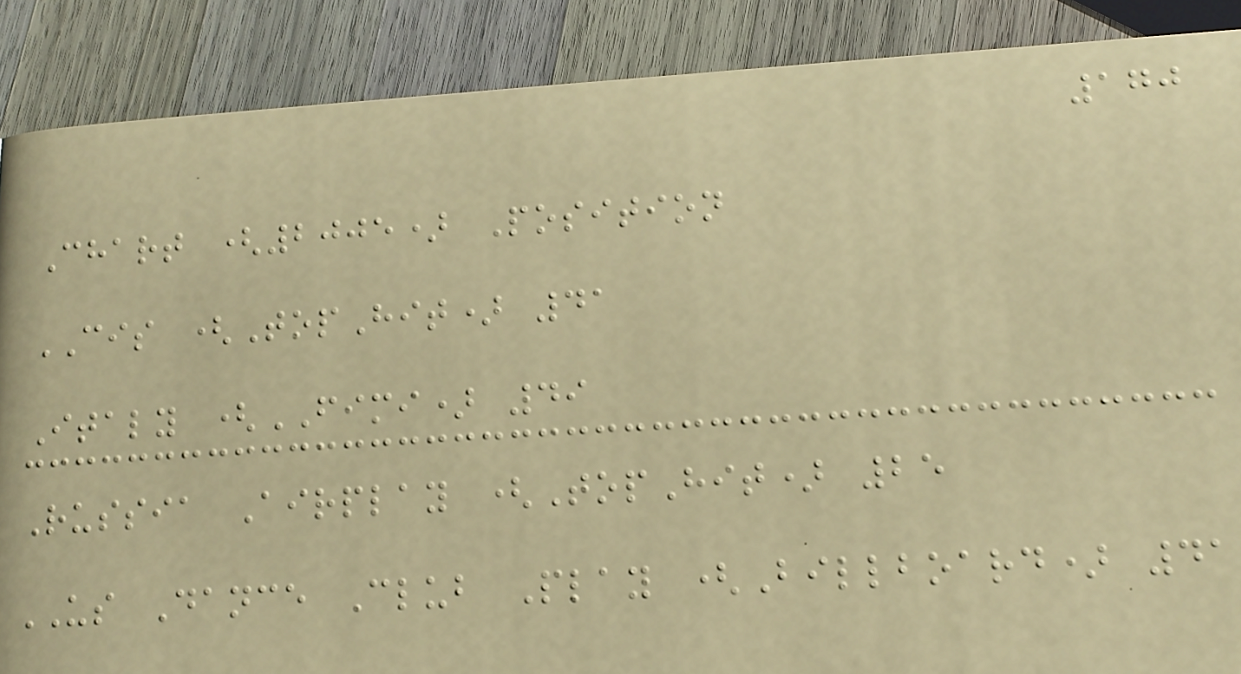170
Chart (2005) Position
CIS (TopHit) 41
Italy (FIMI) 49
Russia Airplay (TopHit) 25
US Dance Club Play (Billboard) 41
